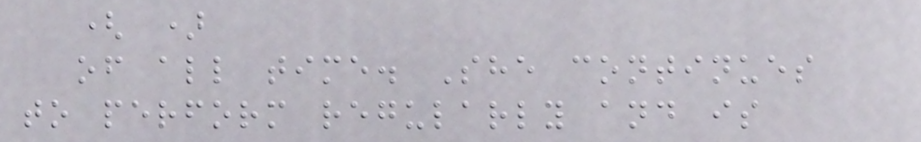( )
of all time. She continues
to perform regularly and is
